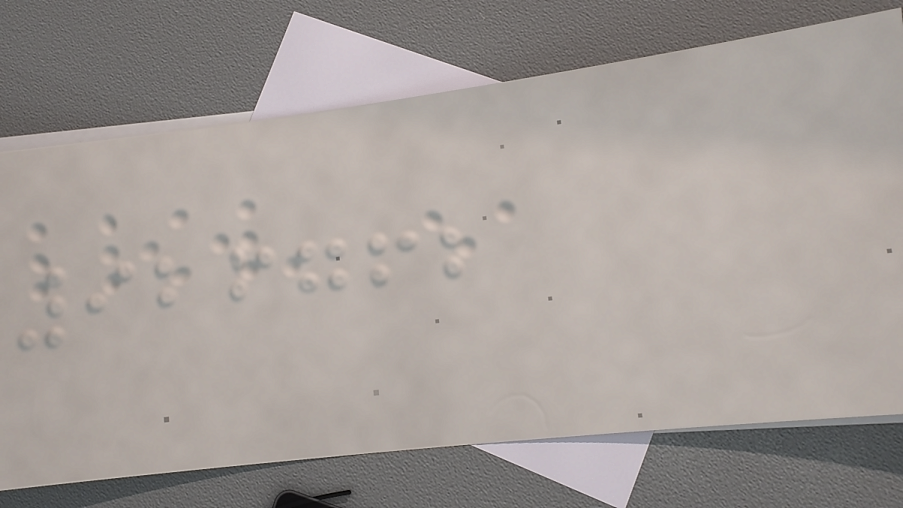926762
